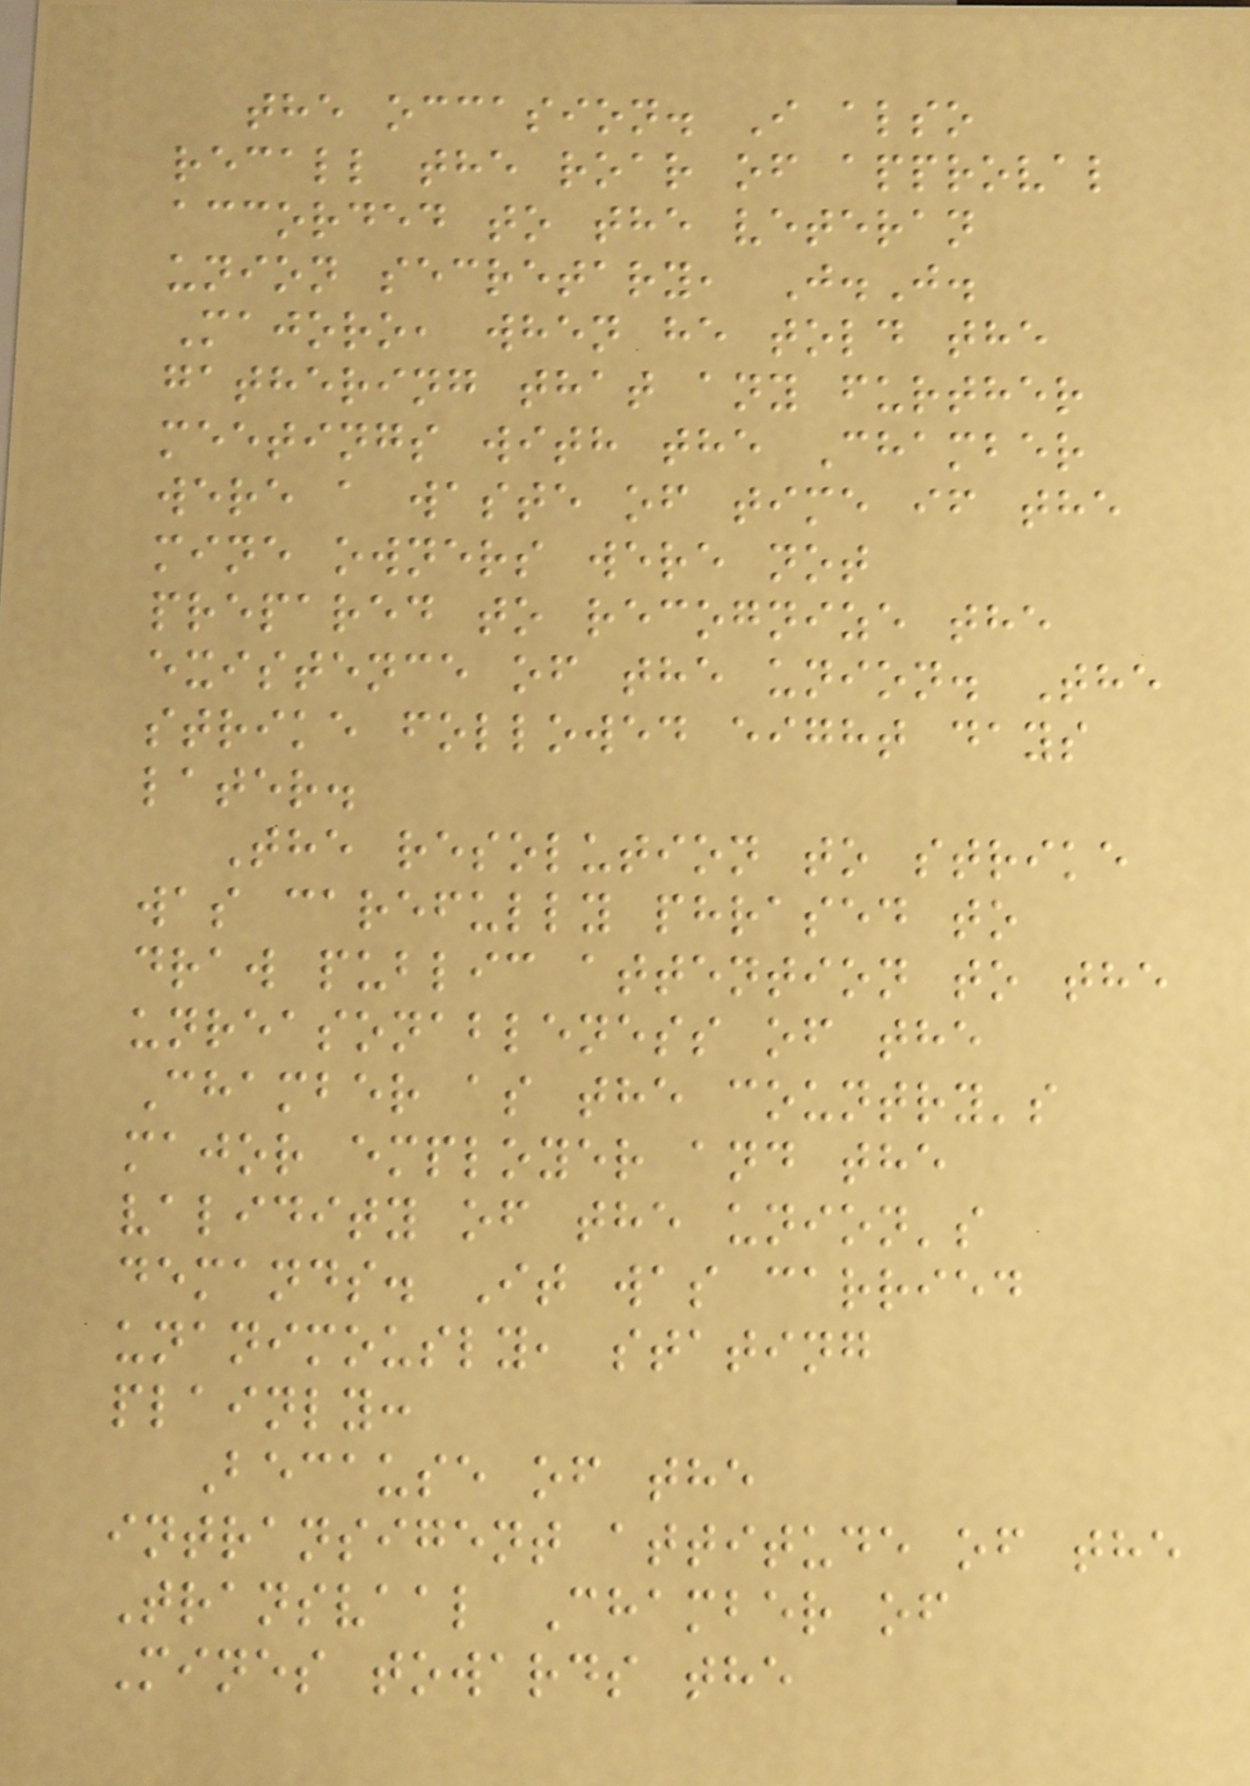the occasion. I also
recall the roar of approval
accorded to the veteran
union secretary, J.J.
Majoro, when he told the
gathering that any further
meetings with the Chamber
were a waste of time if the
mine owners were not
prepared to recognize the
existence of the union. The
strike followed eight days
later.
The resolution to strike
was carefully phrased to
draw public attention to the
unreasonableness of the
Chamber as the country's
major employer and the
validity of the union's
demands. It was carried
unanimously, stating
plainly:
Because of the
intransigent attitude of the
Transvaal Chamber of
Mines towards the
